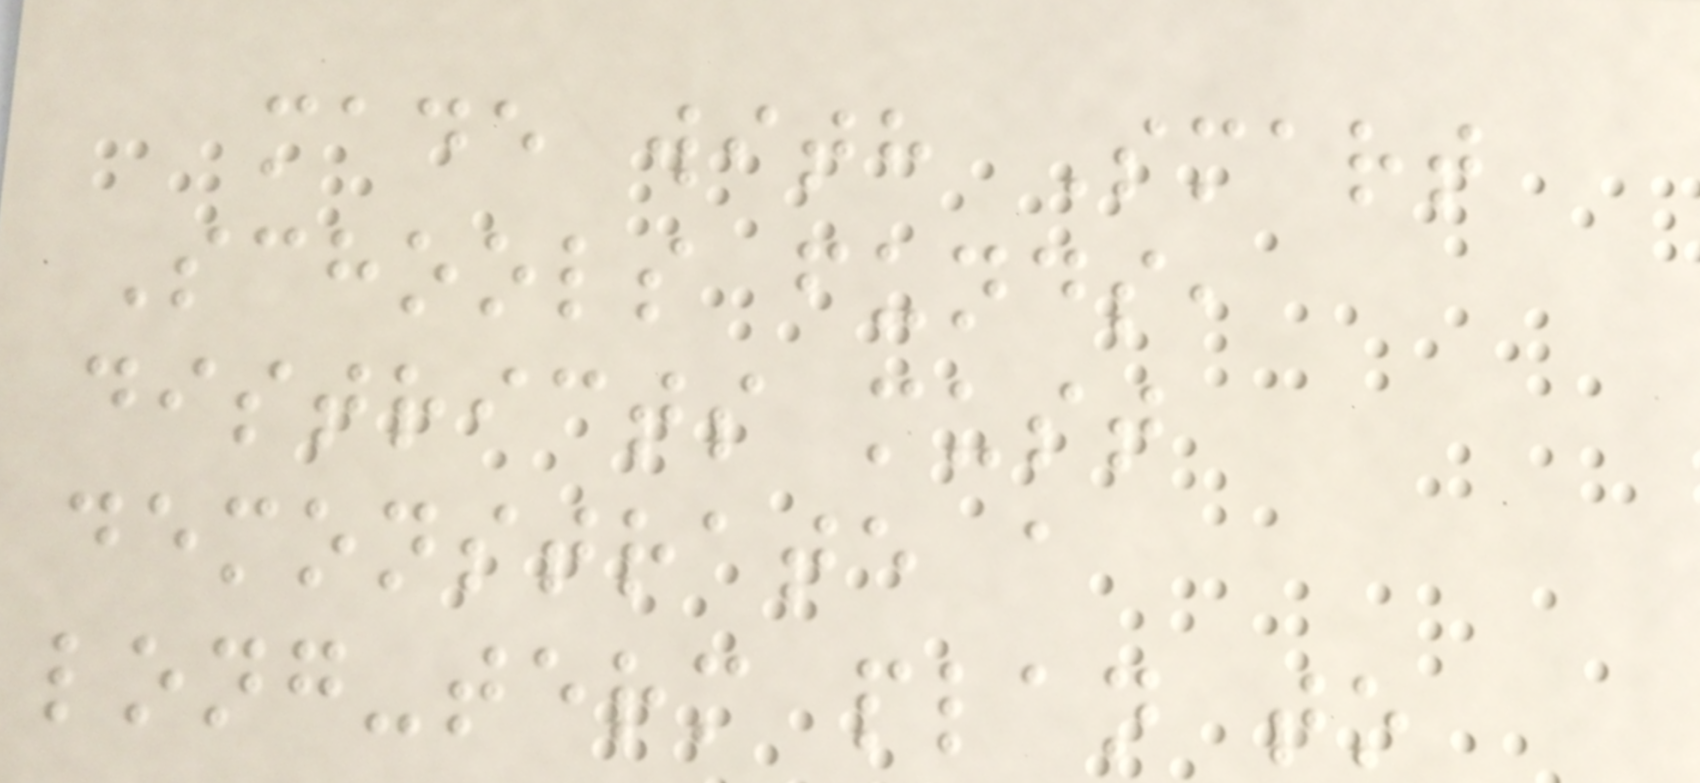made with Smart
Schools funds,
districts must
demonstrate a
long-term plan to
